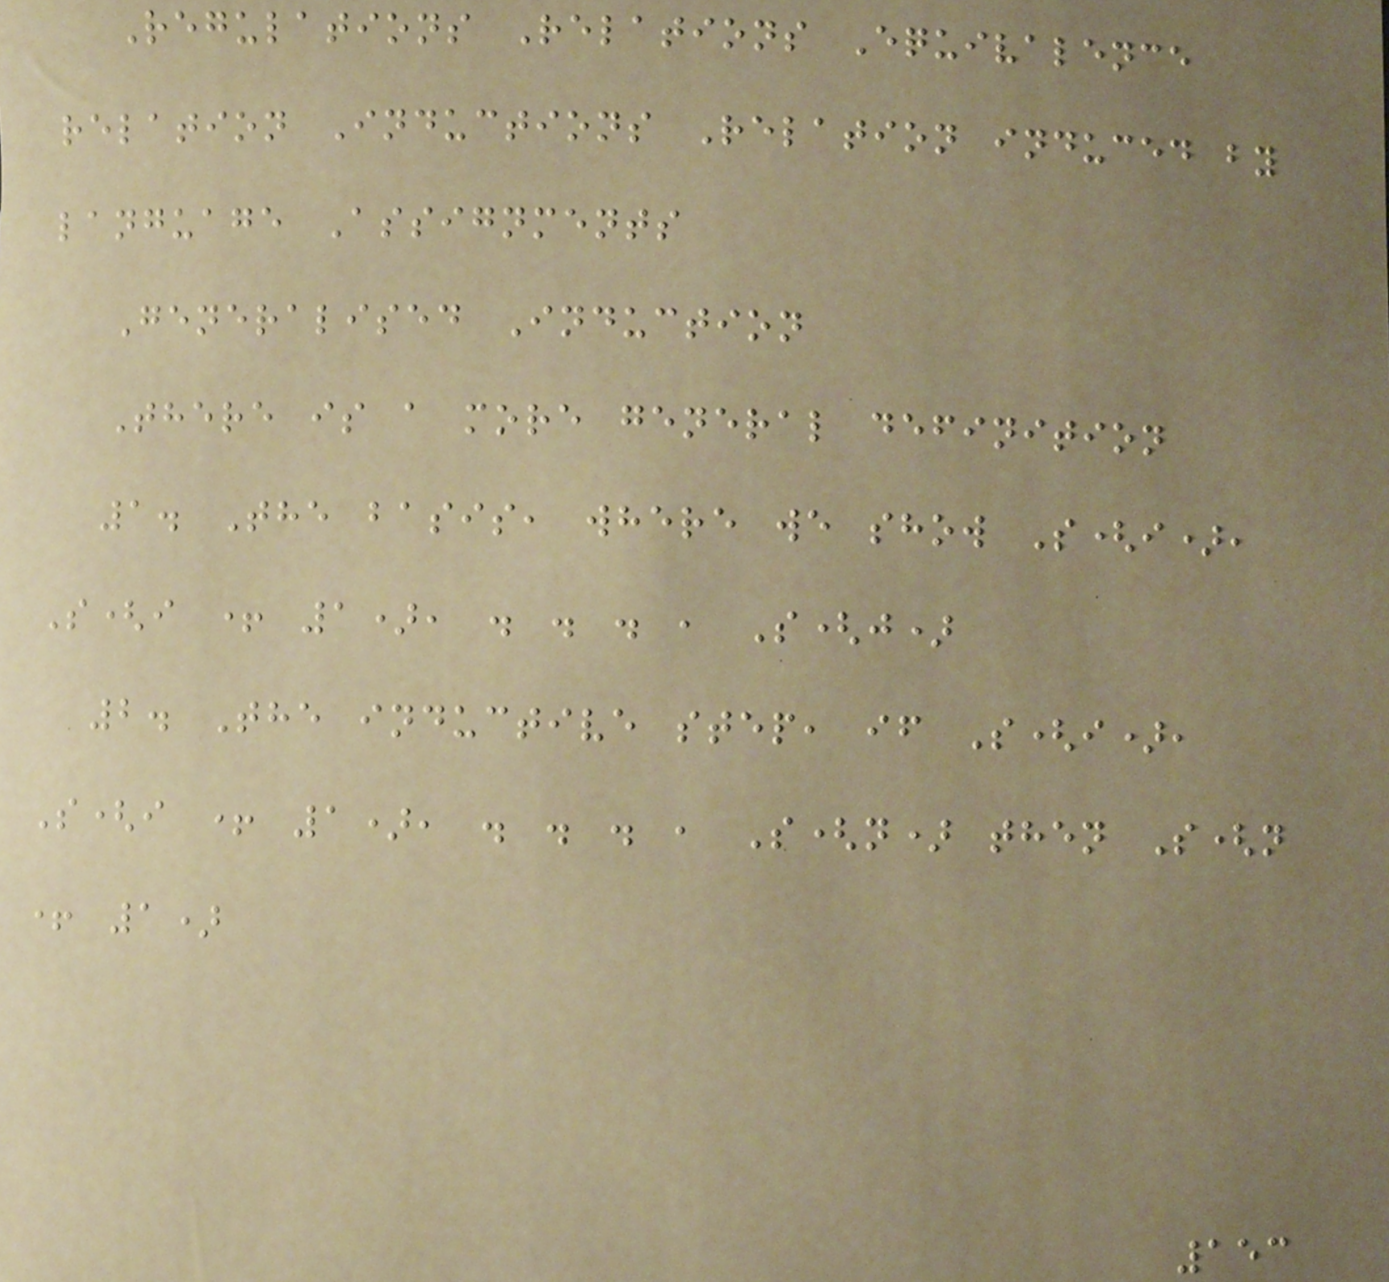Regulations Relations Equivalence
relation Inductions Relation induced by
language Assignments
Generalised Induction
There is a more general definition
1. The basis, where we show S(i),
S(i + 1), . . . , S(j)
2. The inductive step, if S(i),
S(i + 1), . . . , S(n) then S(n
+ 1)
153
